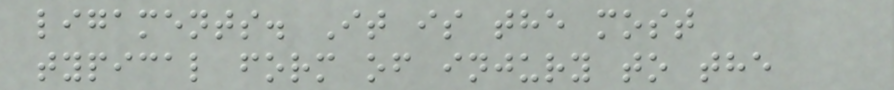ligaments. It is the most
typical form of injury to the
